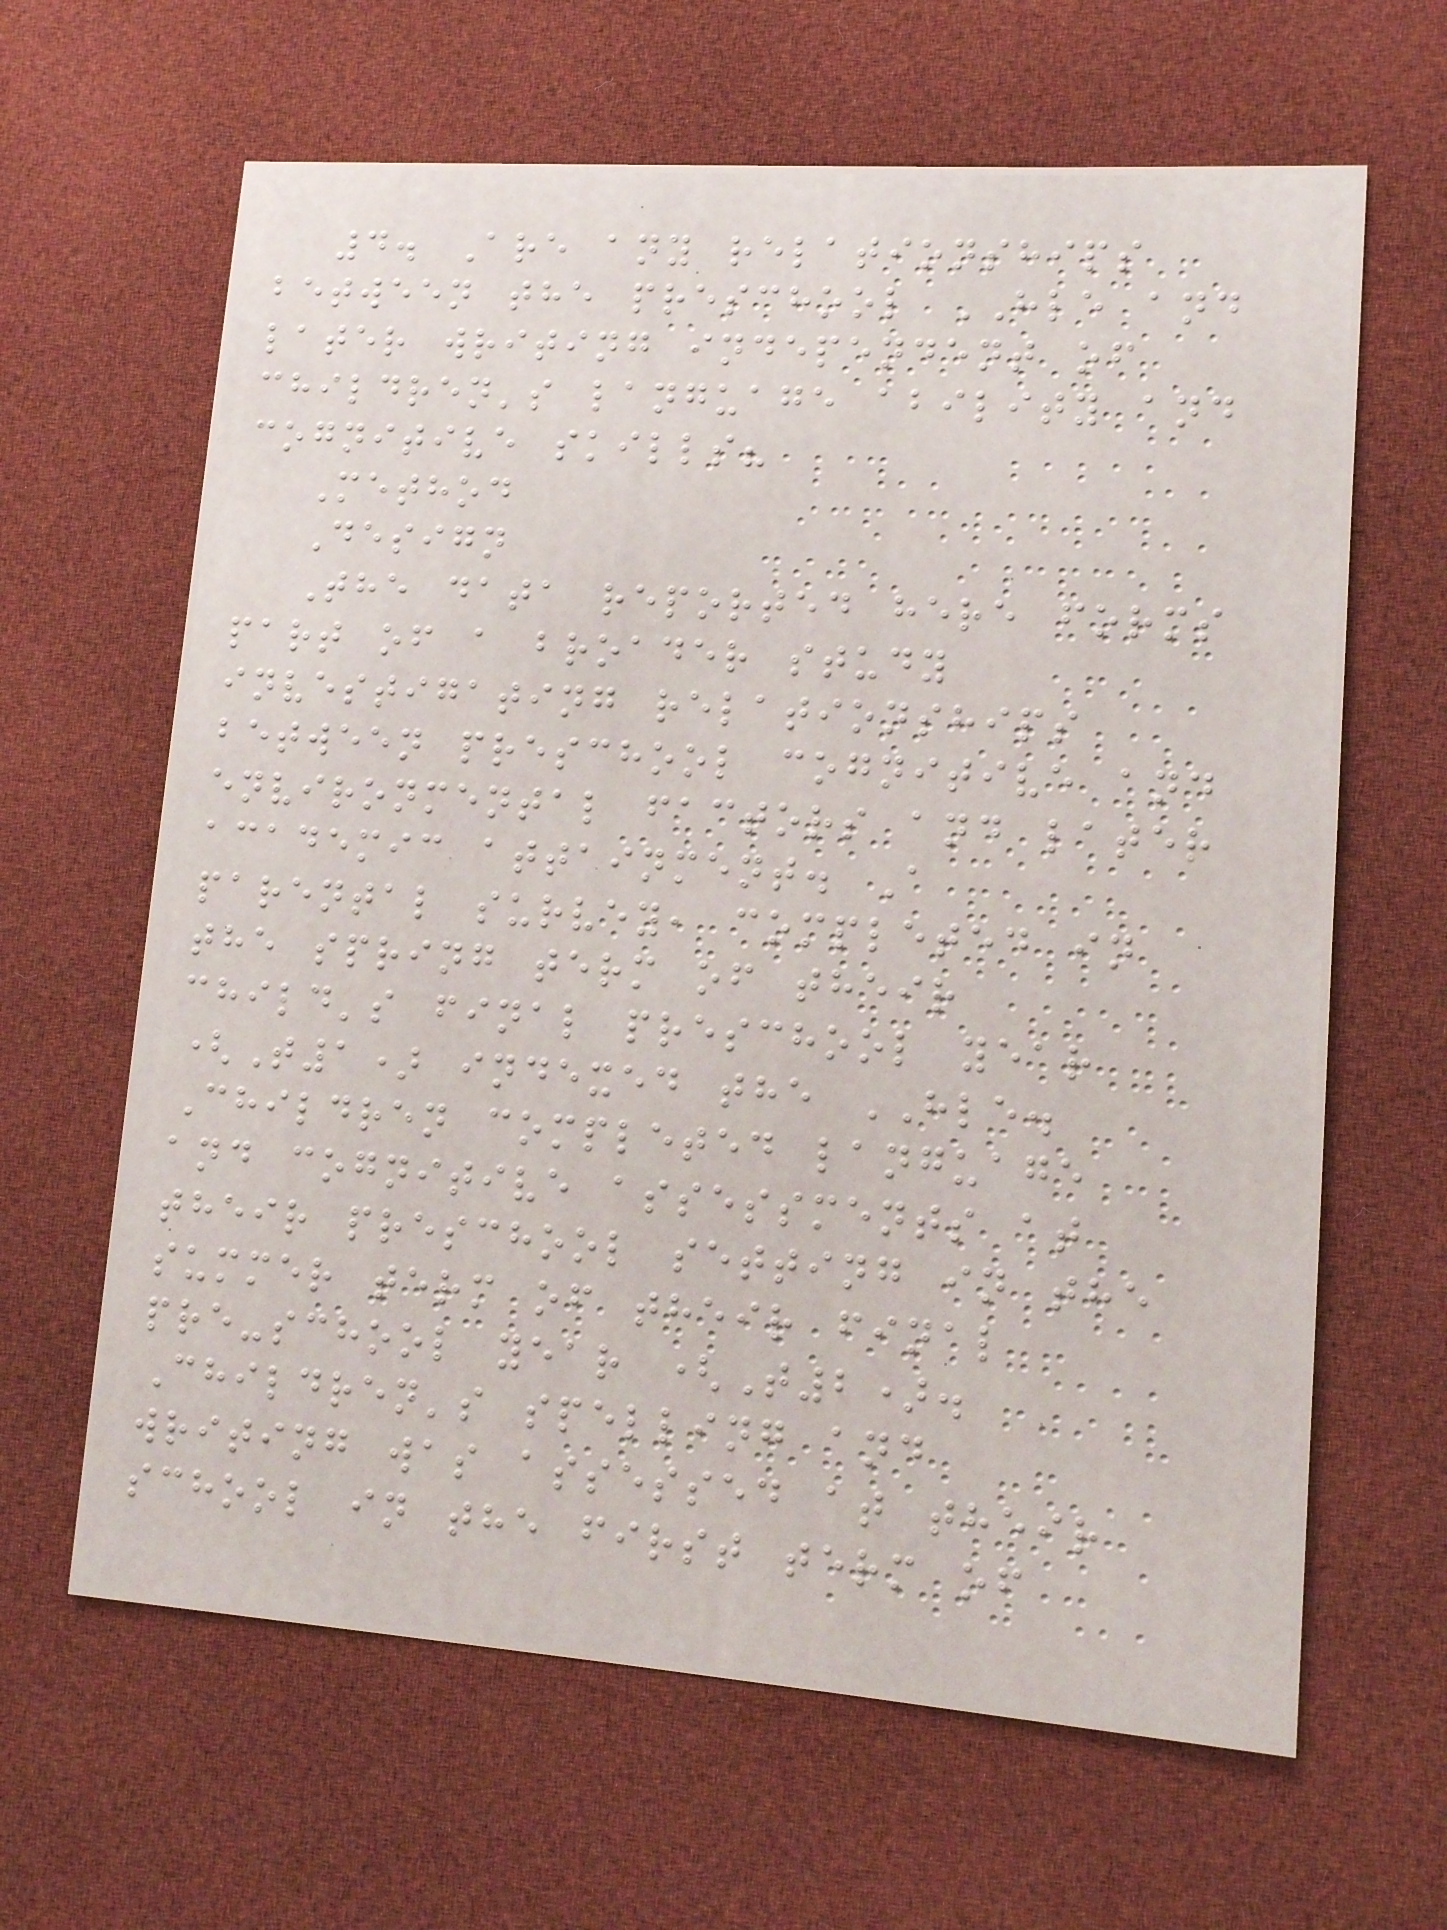4. Are any relationships
between the preschool HLE and
later writing independent of
children's language ability and
cognitive skills?
Method
Design
The data reported here forms
part of a broader study
investigating relationships
between preschool cognitive and
environmental factors and later
academic attainment. A
parental survey, completed in
the spring term of their
child's final preschool year
(T1) indexed the HLE.
Children completed language
and cognitive assessments at
their preschool setting in the
summer term of their final
pre-school year (T2).
Children's spelling and
writing was assessed at their
school in the first term of
